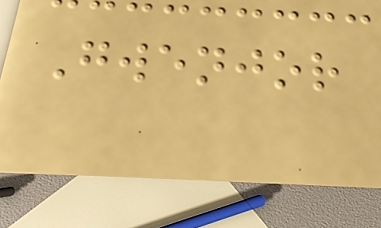Gwenjor
